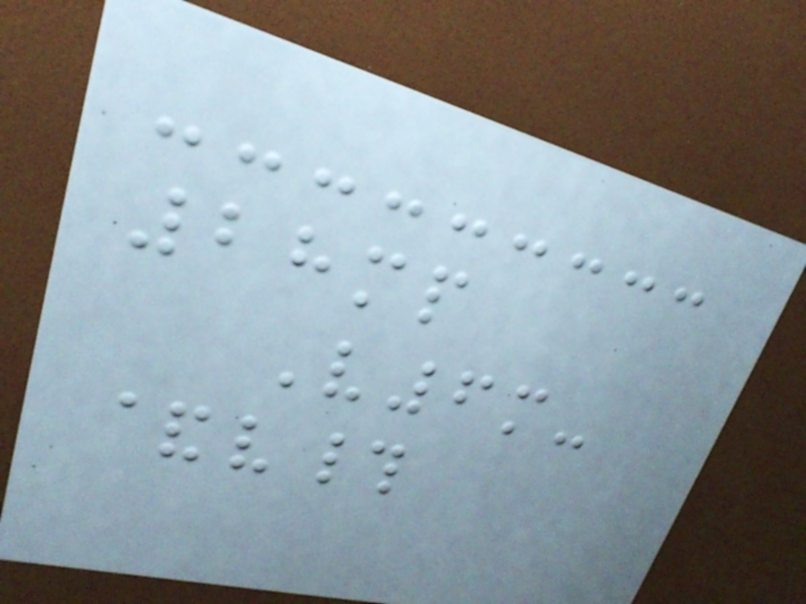28mp
V6m-
&v#
